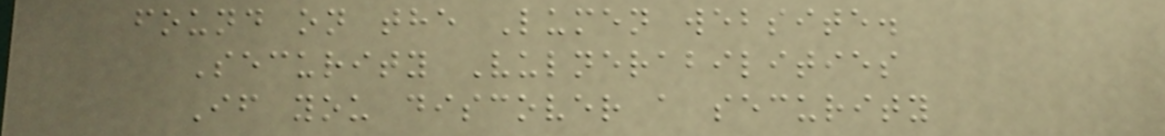found on the Lumen website.
Security Vulnerabilities
If you discover a security
